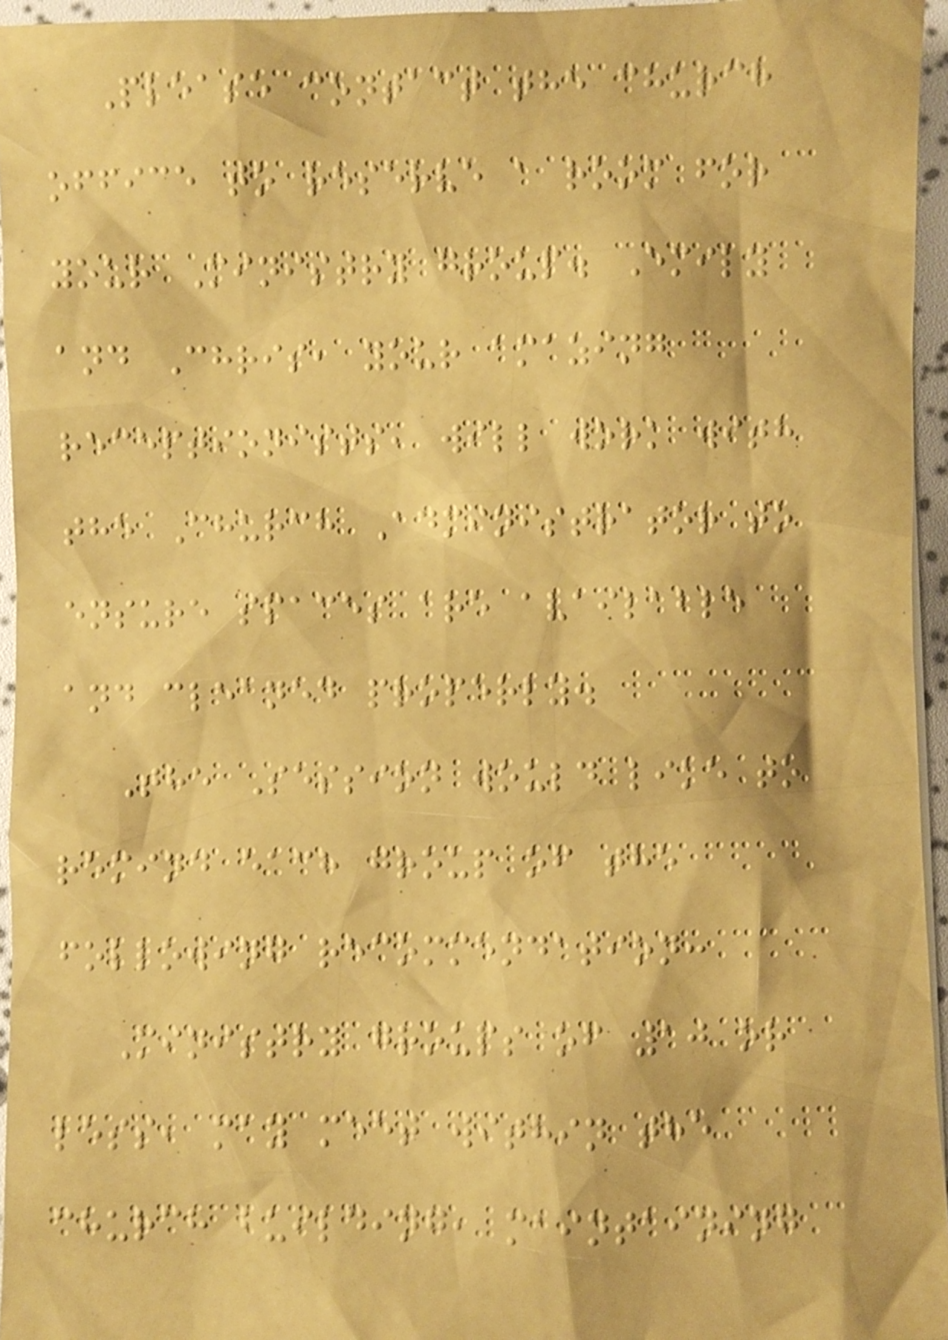Please contact the church
office to reserve a room for
your Ministry group. Emily
and Chris, your amazing
receptionists, will work with
the Church Administrator to
ensure spaces are available
and cleaned properly.
The Session would like to
remind each group of the
following recommendation:
Ministry groups of 10 or
less, may meet within the
church building, maintaining
